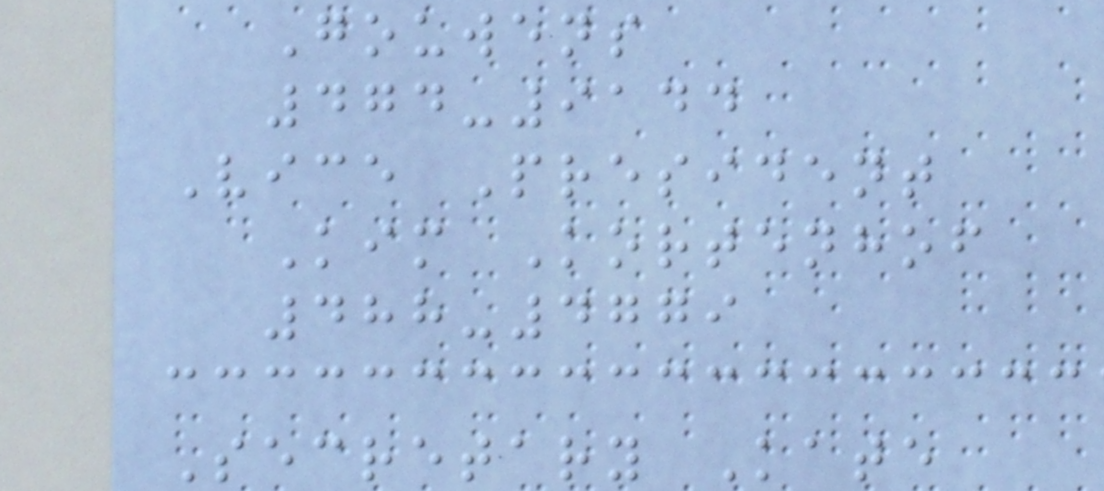Gouwens
474-9144
Vice President
Kim Kortenhof
488-4779
Secretary Kate
